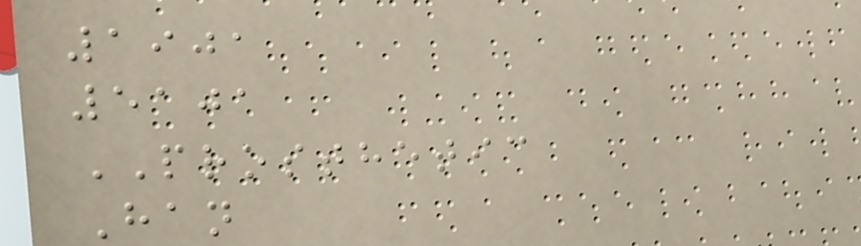1901
5101
PROSTHETIC
Han
